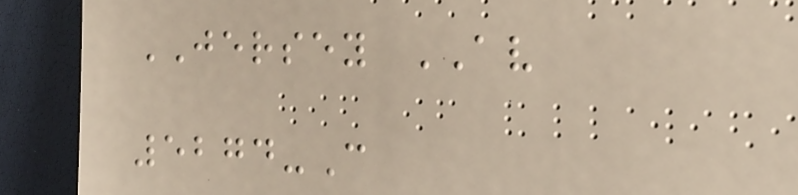JERSEY AV
5274-C
